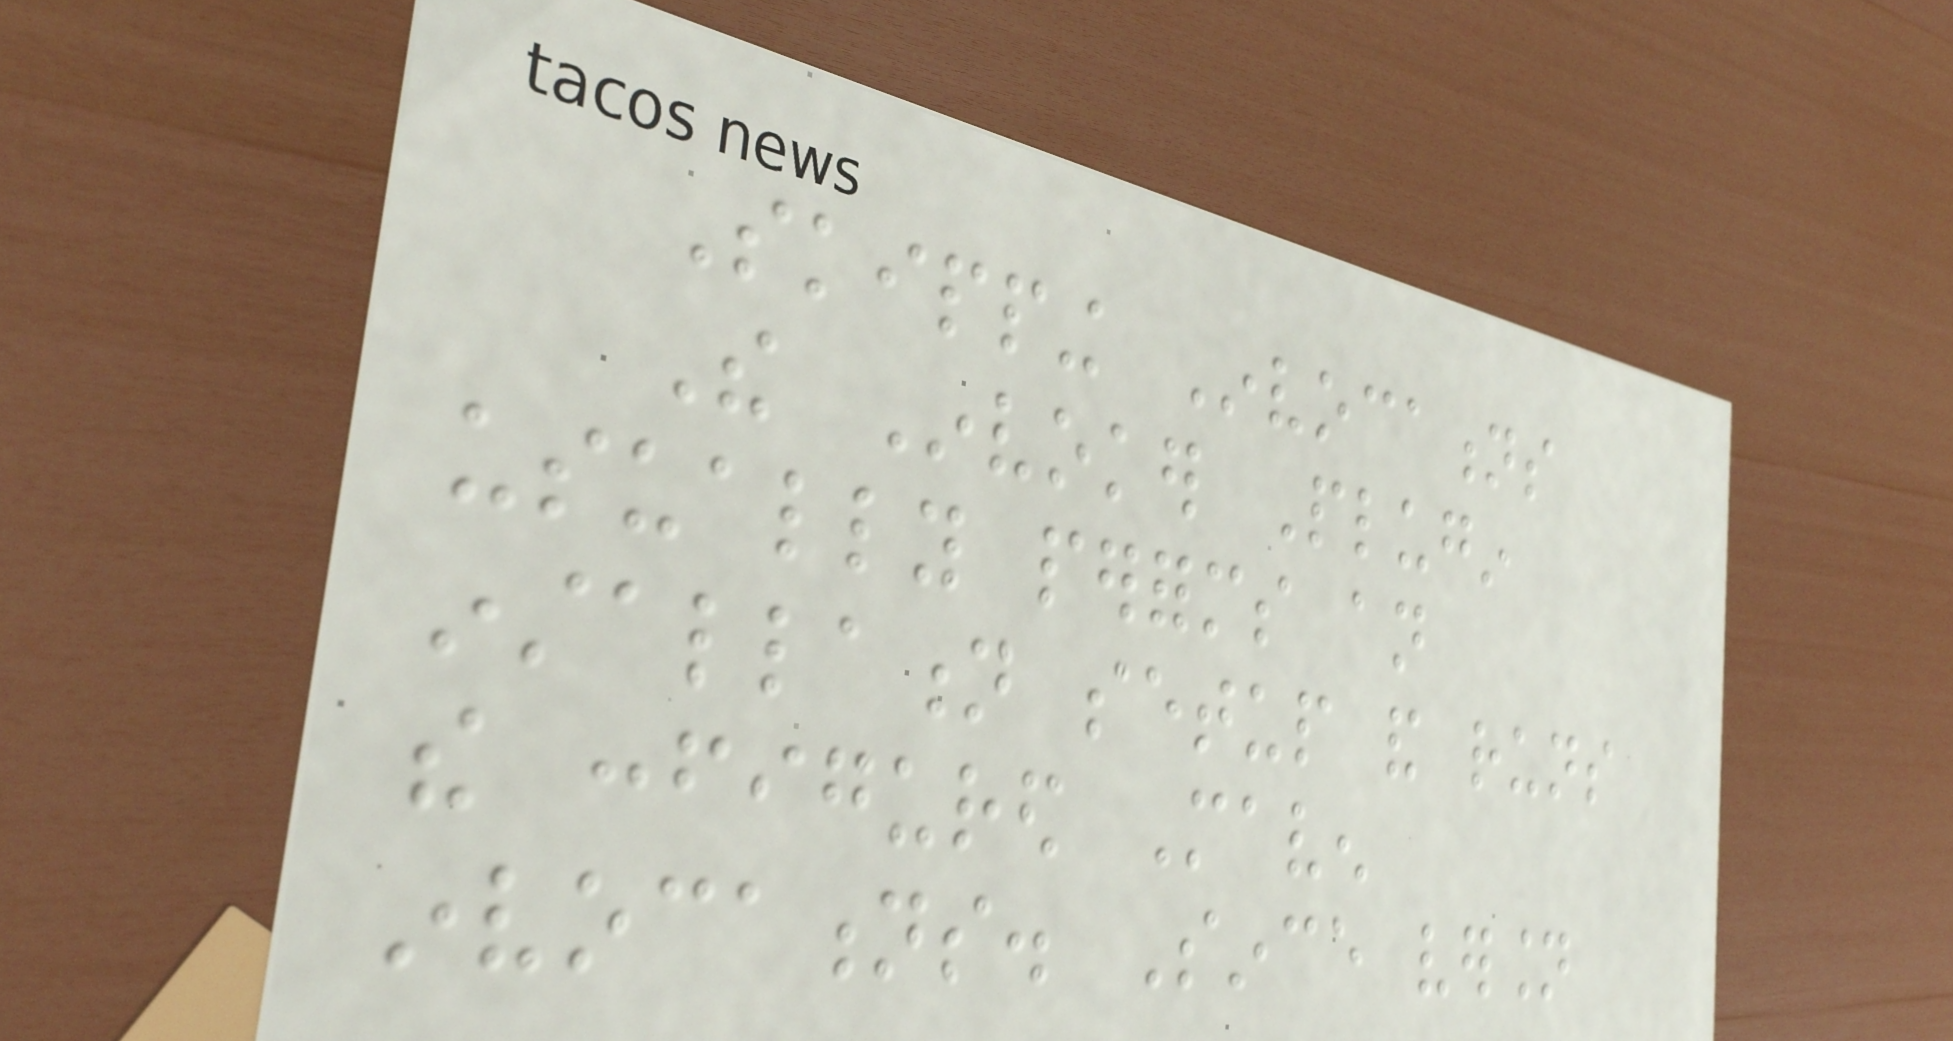Skipping Invocations
The Invoker Plugin
usually performs an
installation setup and runs
the configured Maven
invocations. Since version
